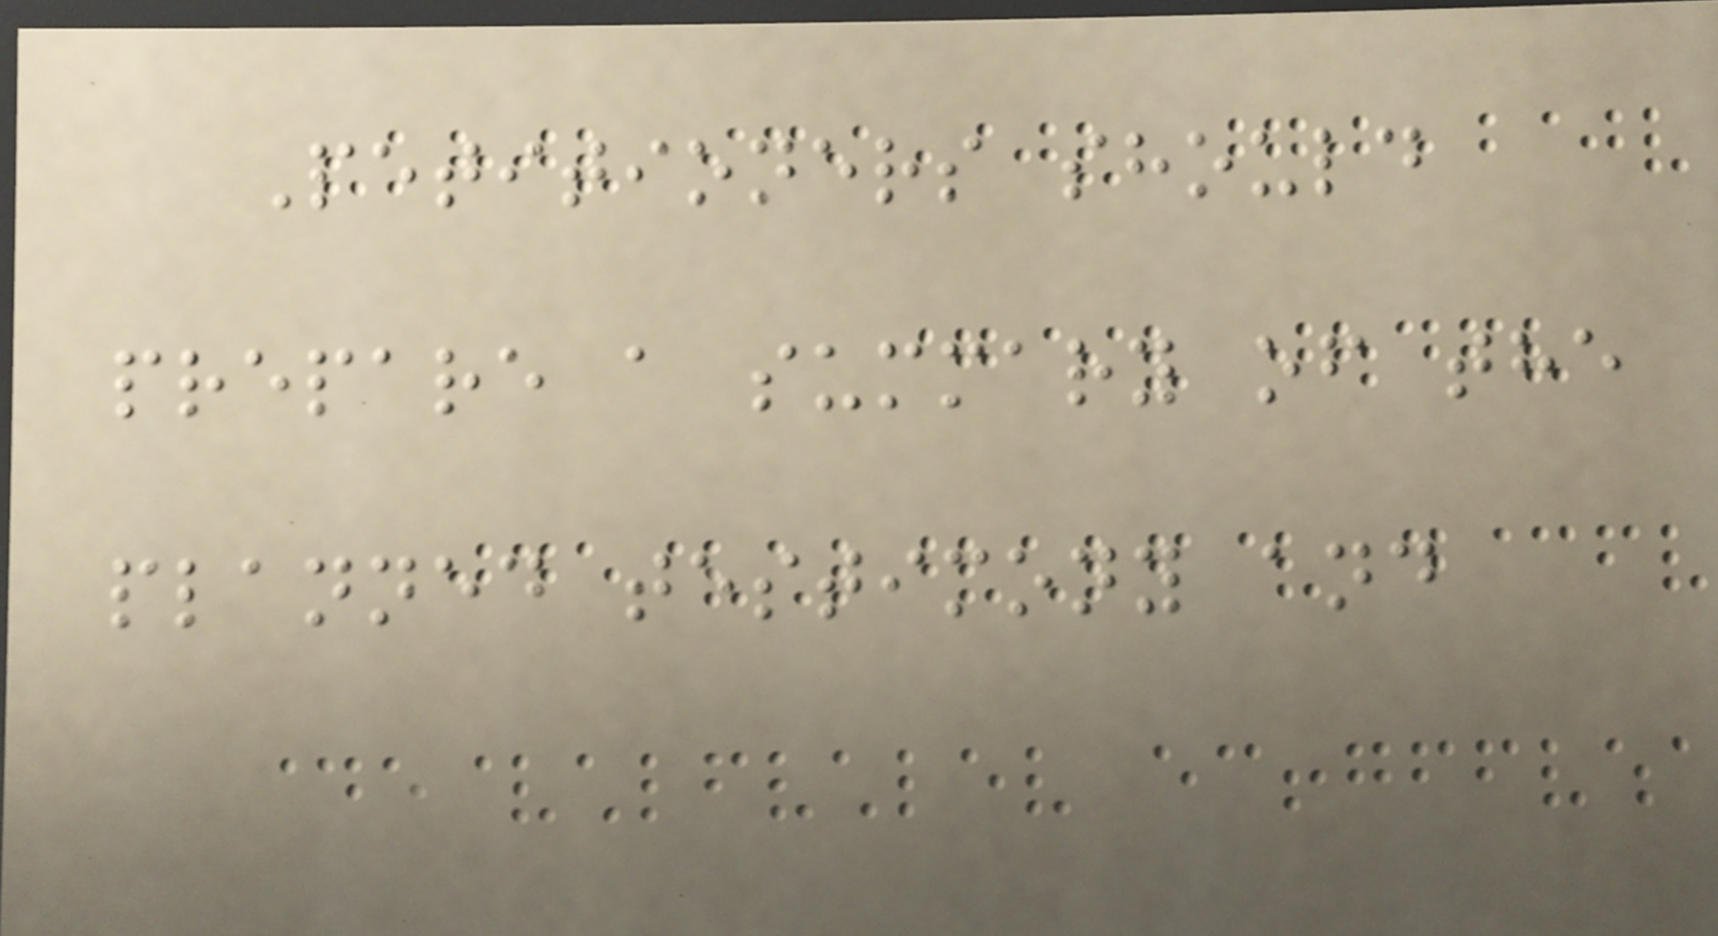Petitioners should
prepare a summary of the
planned testimony and
